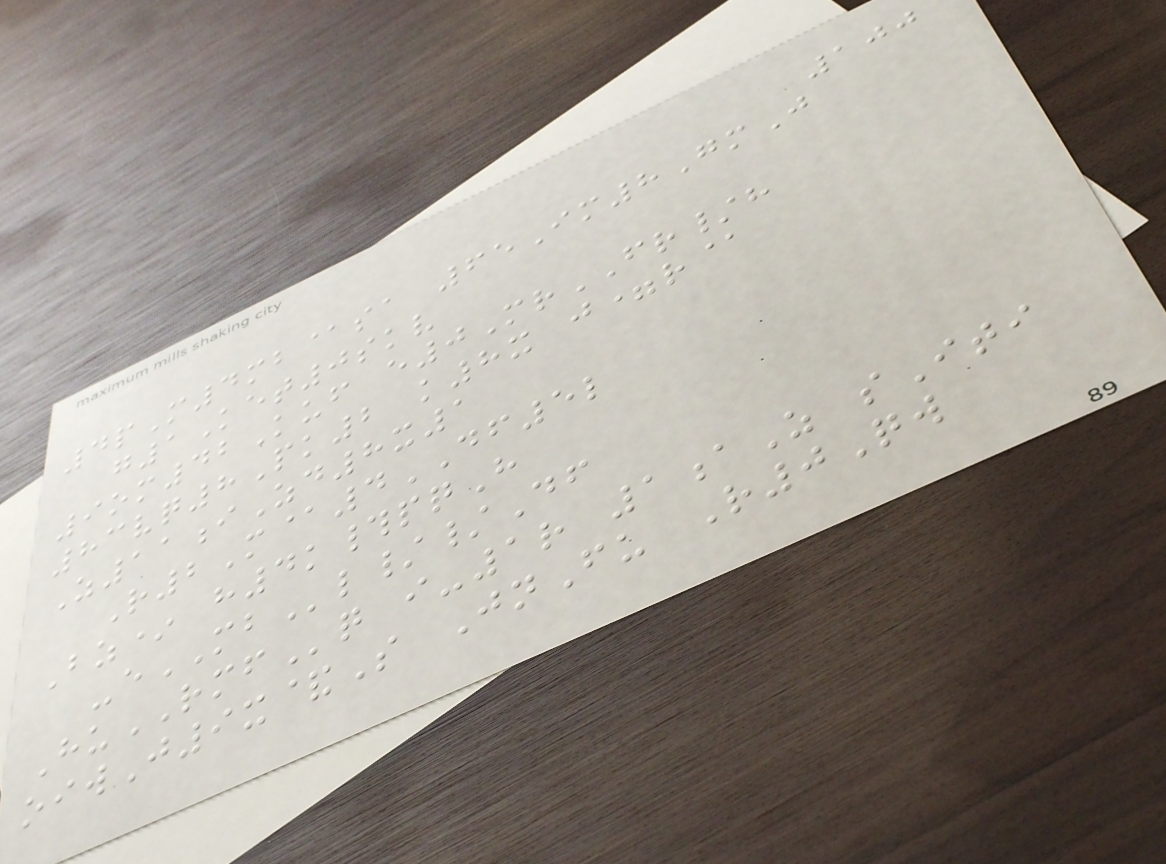100
4pM4mb@sa 65Im8GmJ
g1Ket0skv
9om42Kuf e0MrFR/h
83vq8Pk2 k8x j=r@
Z11iZd8x1
R2M@4DF5l
Bz* h4k#pqH
-eMBl//Df
HuRMFq i-1r 1aZ sIti
oiwJ9x&S JnFu R0Qw
